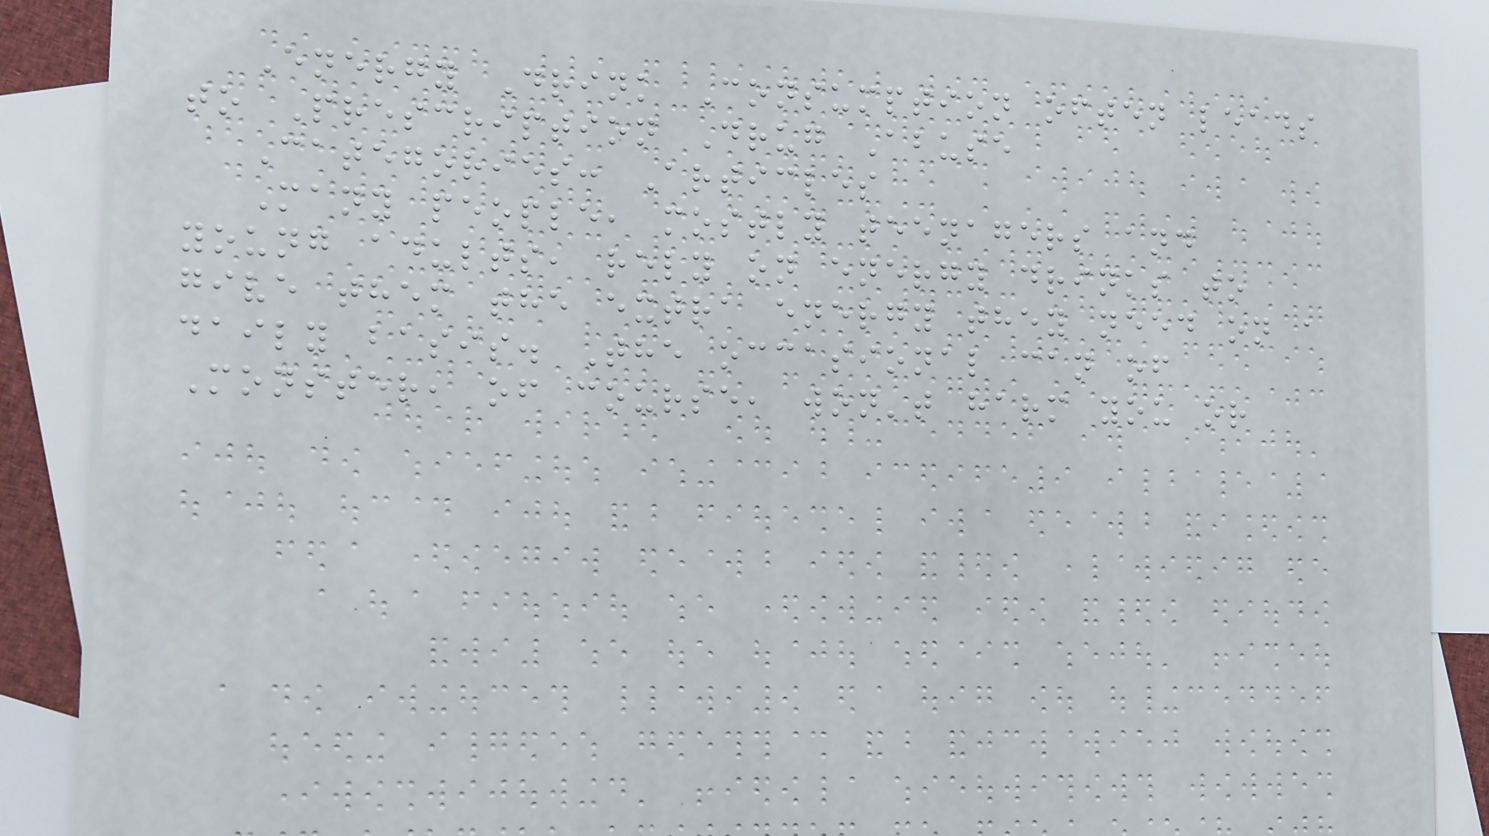Energy Drink Consumption often leads
to Prescription Drug Abuse
Categories: Articles
Many people, mostly teenagers and
young adults, rely on energy drinks to
give them the extra energy they need on a
daily basis. The occasional can of
Monster, of course, won't harm you or
